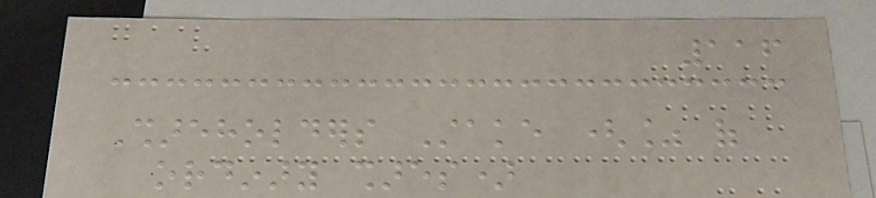116
Shareholders Stake (% of
ordinary shares)
